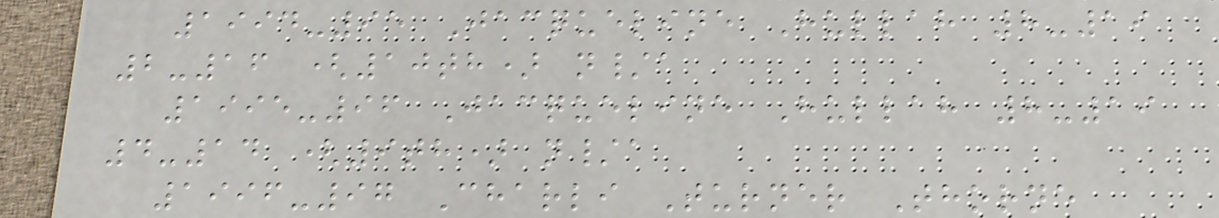1994-95 Jacqueline Hullah 8-19
2-16 (10th) n/a
1995-96 Jacqueline Hullah 8-19
4-14 (9th) n/a
1996-97 Charli Turner Thorne
